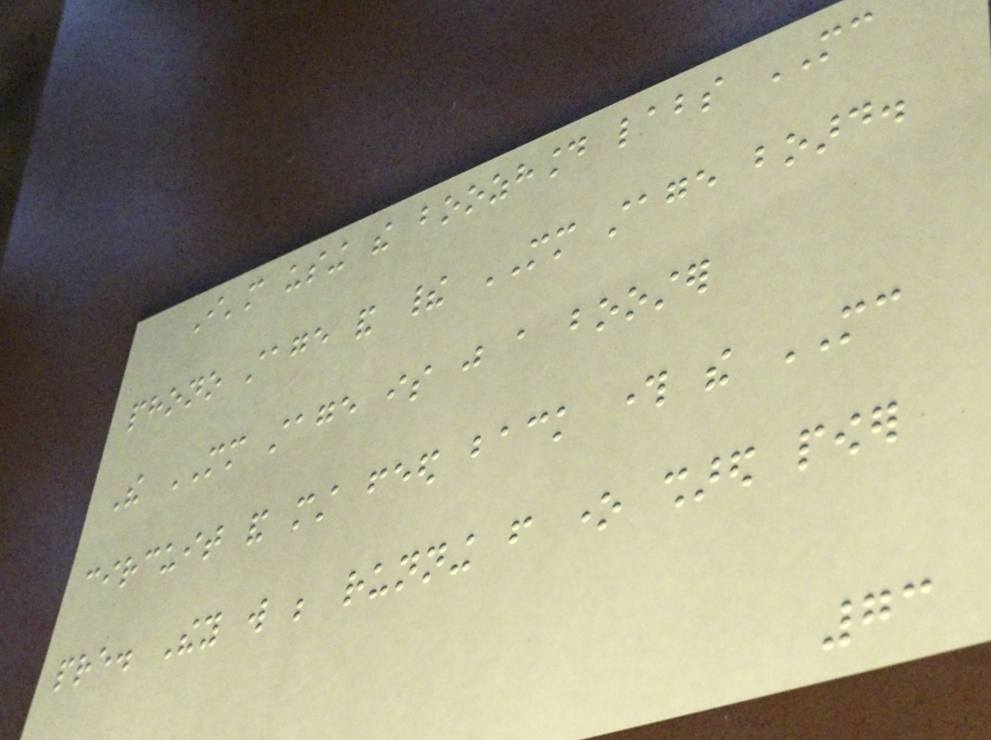I'm using the boozhound labs MC
phono stage and their MM stage board.
The MM stage is just a booster
circuit and must feed back through the MC
pre. They will be running from one shared power
73
